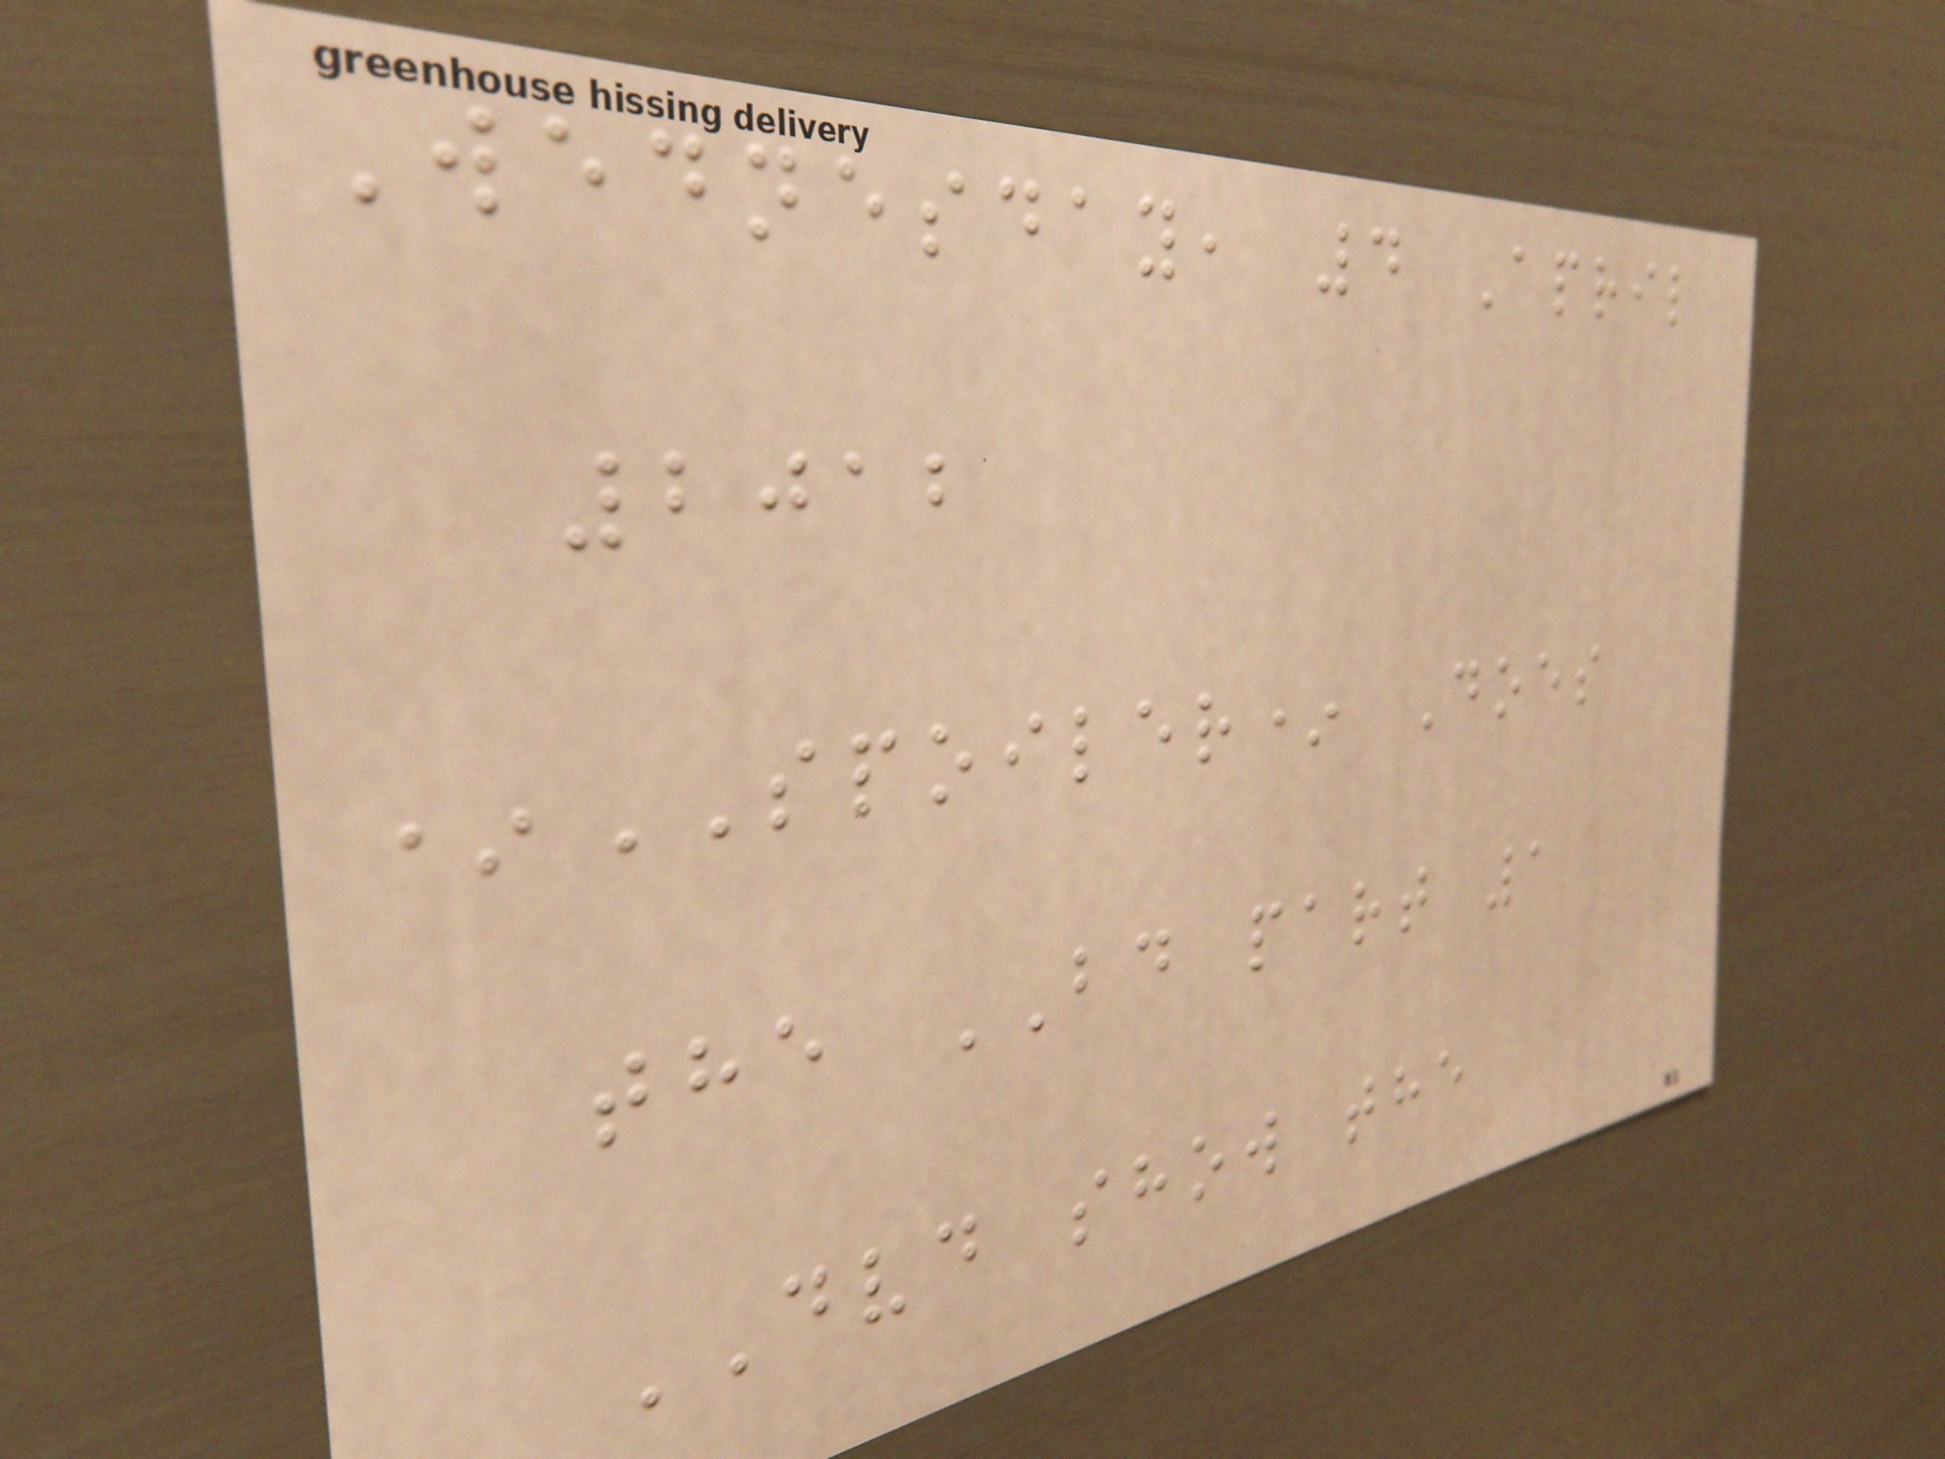Wednesday, 4 April
2012
*SPOILER* Does
the BD part 1
DVD show the
